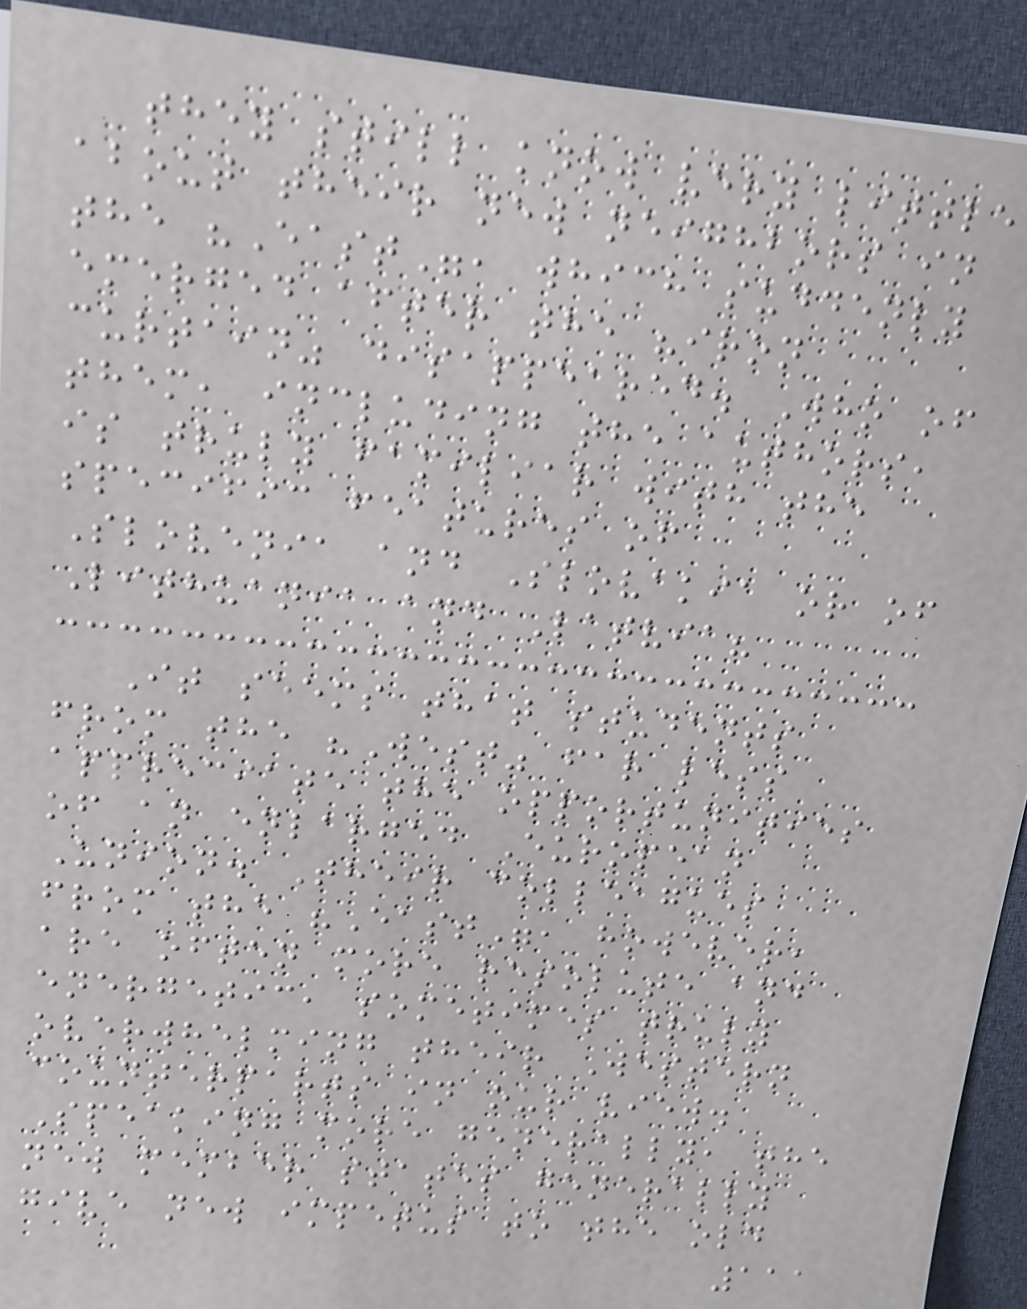they still know very little
about their new neighbors in
the "East", which suddenly
emerged after the "iron
curtain" disappeared. Who of
them, including the authors,
is truly familiar with the
specific features of
Slovenia and Slovakia or of
Lithuania and Latvia?
It seems that students
from the "West" far less
appreciate the opportunities
of an enlarged European
Union. Their colleagues
from the "East", however,
are often more resolute and
energetic, sometimes truly
overwhelming their Western
counterparts in our view.
Speaking more generally, the
new member states generally
give new impetus to the old
111
